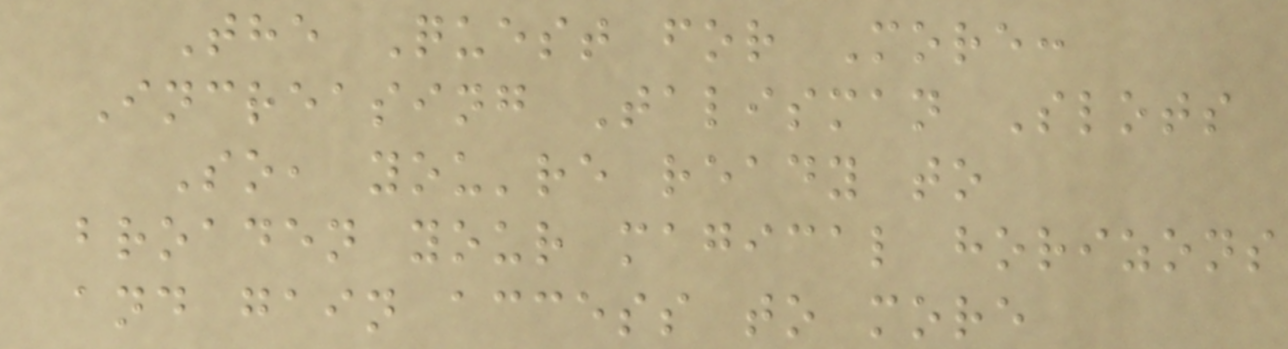The Quest for More:
Increasing Talisman Slots
So, you're ready to
broaden your magical horizons
and gain access to more
